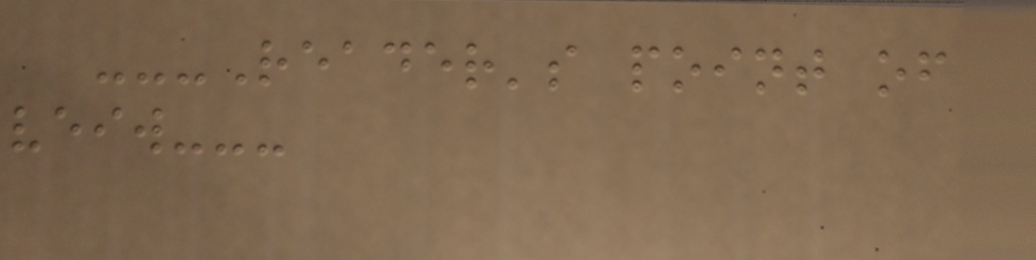---Reader's point of
veiw---
